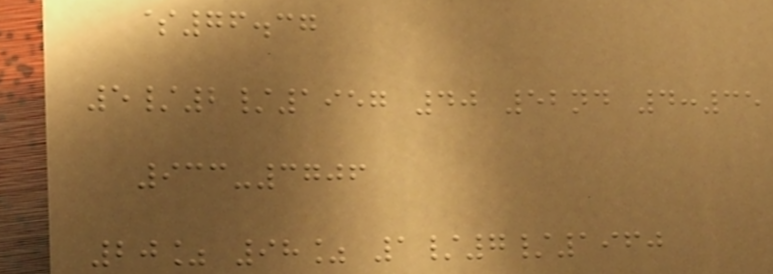$76.37
5/2/1957 40 52nd 4:35
933-3706
20% 98% 1/7/1960
